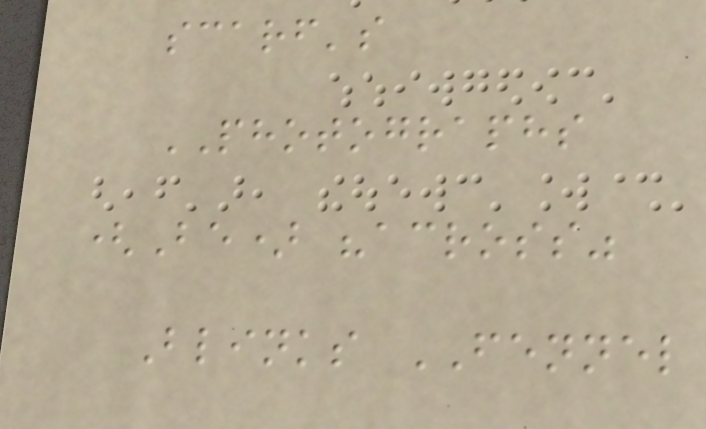scarf's
PHOTOGRAPHS
(Be) "across"
Blinks FENNEL
